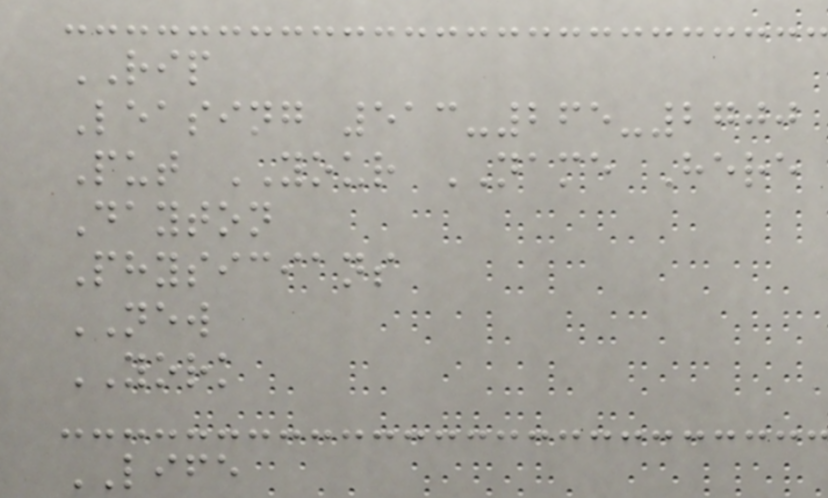RIP
Leasing 513-265-2700
Put YOUR NAME Here
Dayton
Physicians
NEW
YORK
LIFE
